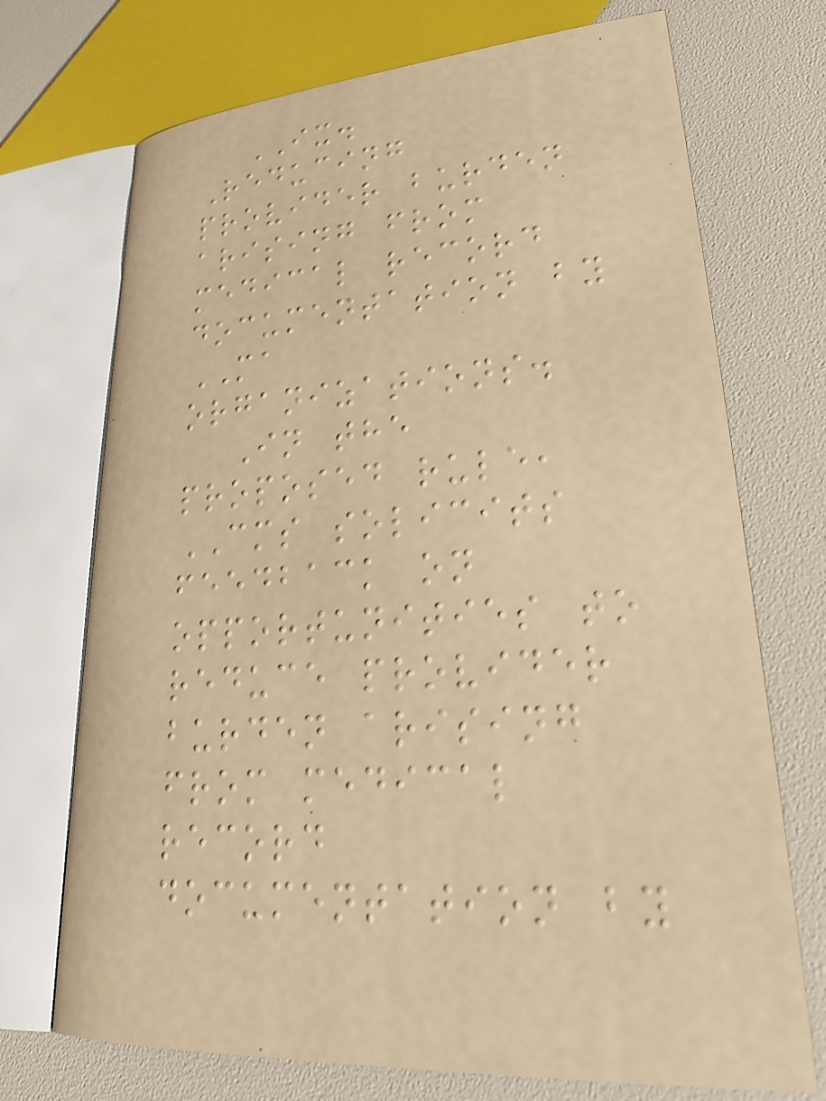IX.
Reducing
provider burden
arising from
medical record
documentation by
MA
organizations.
In the
proposed rule,
CMS solicits
feedback on
opportunities to
reduce provider
burden arising
from medical
record
documentation by
